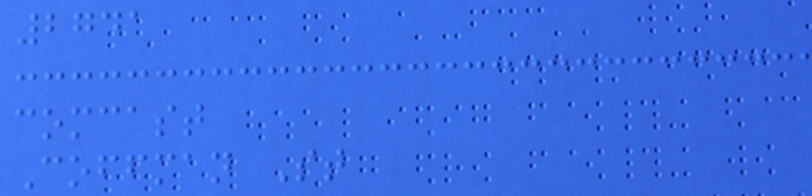2741
comcast
Coffman St
